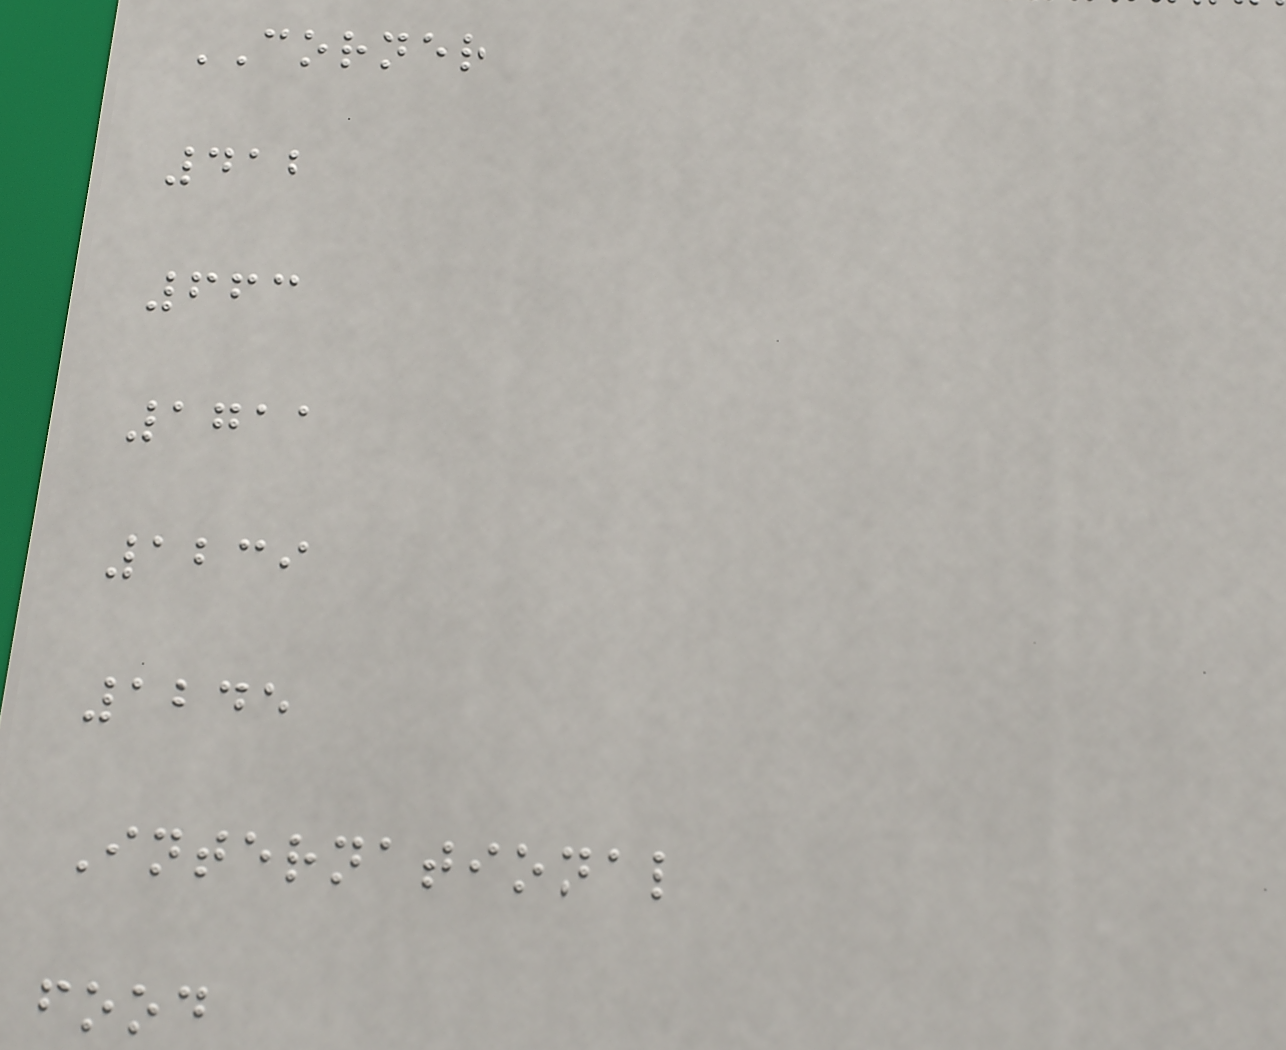CORNER
412
663
1711
1239
1245
International
food
